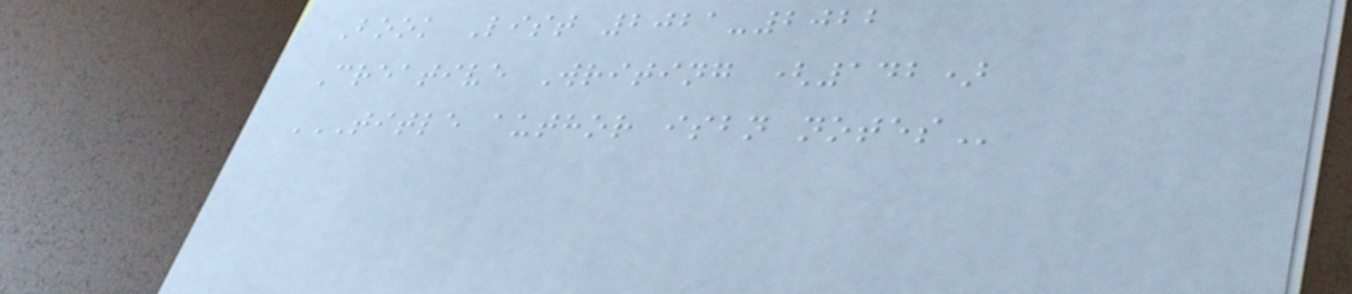Book List 2021-2022
Creative Writing (142)
TITLE AUTHOR ISBN NOTES
